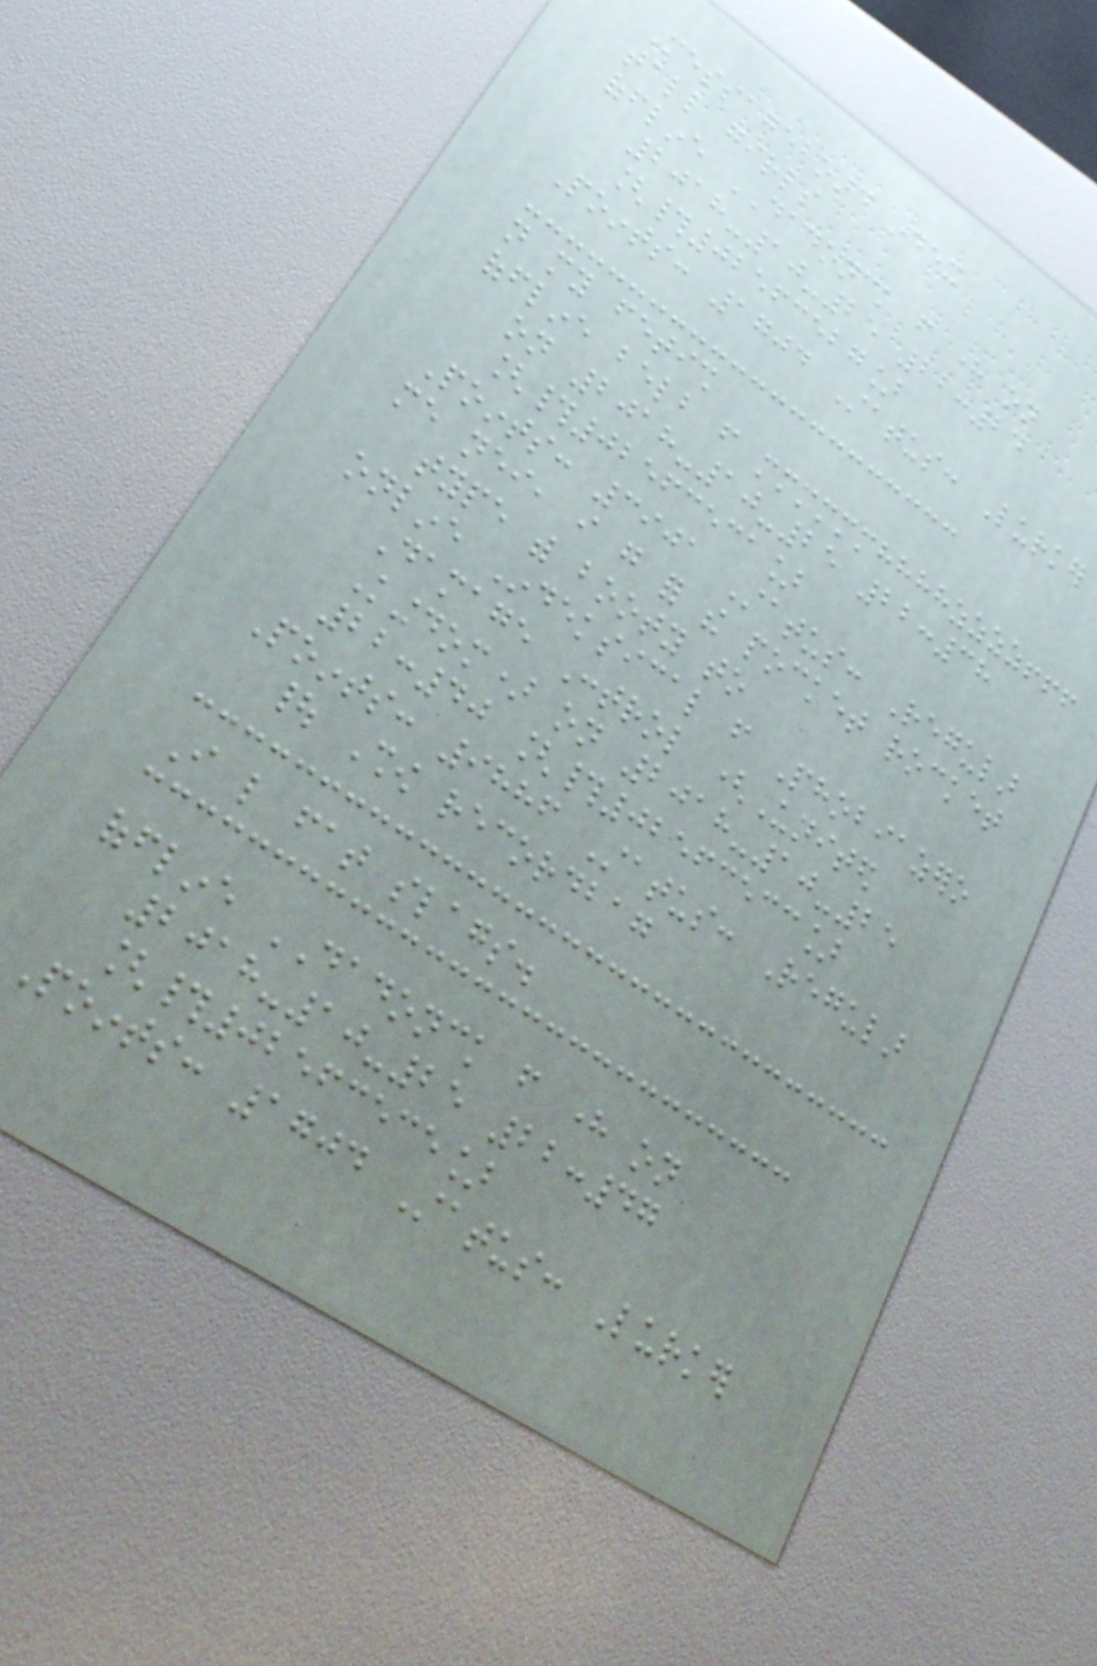Messageboard index
tall girls
offline DADONCK from here on
2018-10-25 22:24
[#02563527]
Points: 1704 Status: Lurker
not my fetish
offline belb from mmmmmmhhhhzzzz!!!
on 2018-10-25 22:38
[#02563531]
Points: 3901 Status: Regular
me neither, i go for the pocket rocket
type with booty to
online Indeksical from Phobiazero
Damage Control (United
Kingdom) on 2018-10-25
22:40 [#02563533]
Points: 9886 Status: Regular
| Show recordbag
I like fat slags.
offline DADONCK from here on
2018-10-25 22:47
[#02563535]
Points: 1704 Status: Lurker
